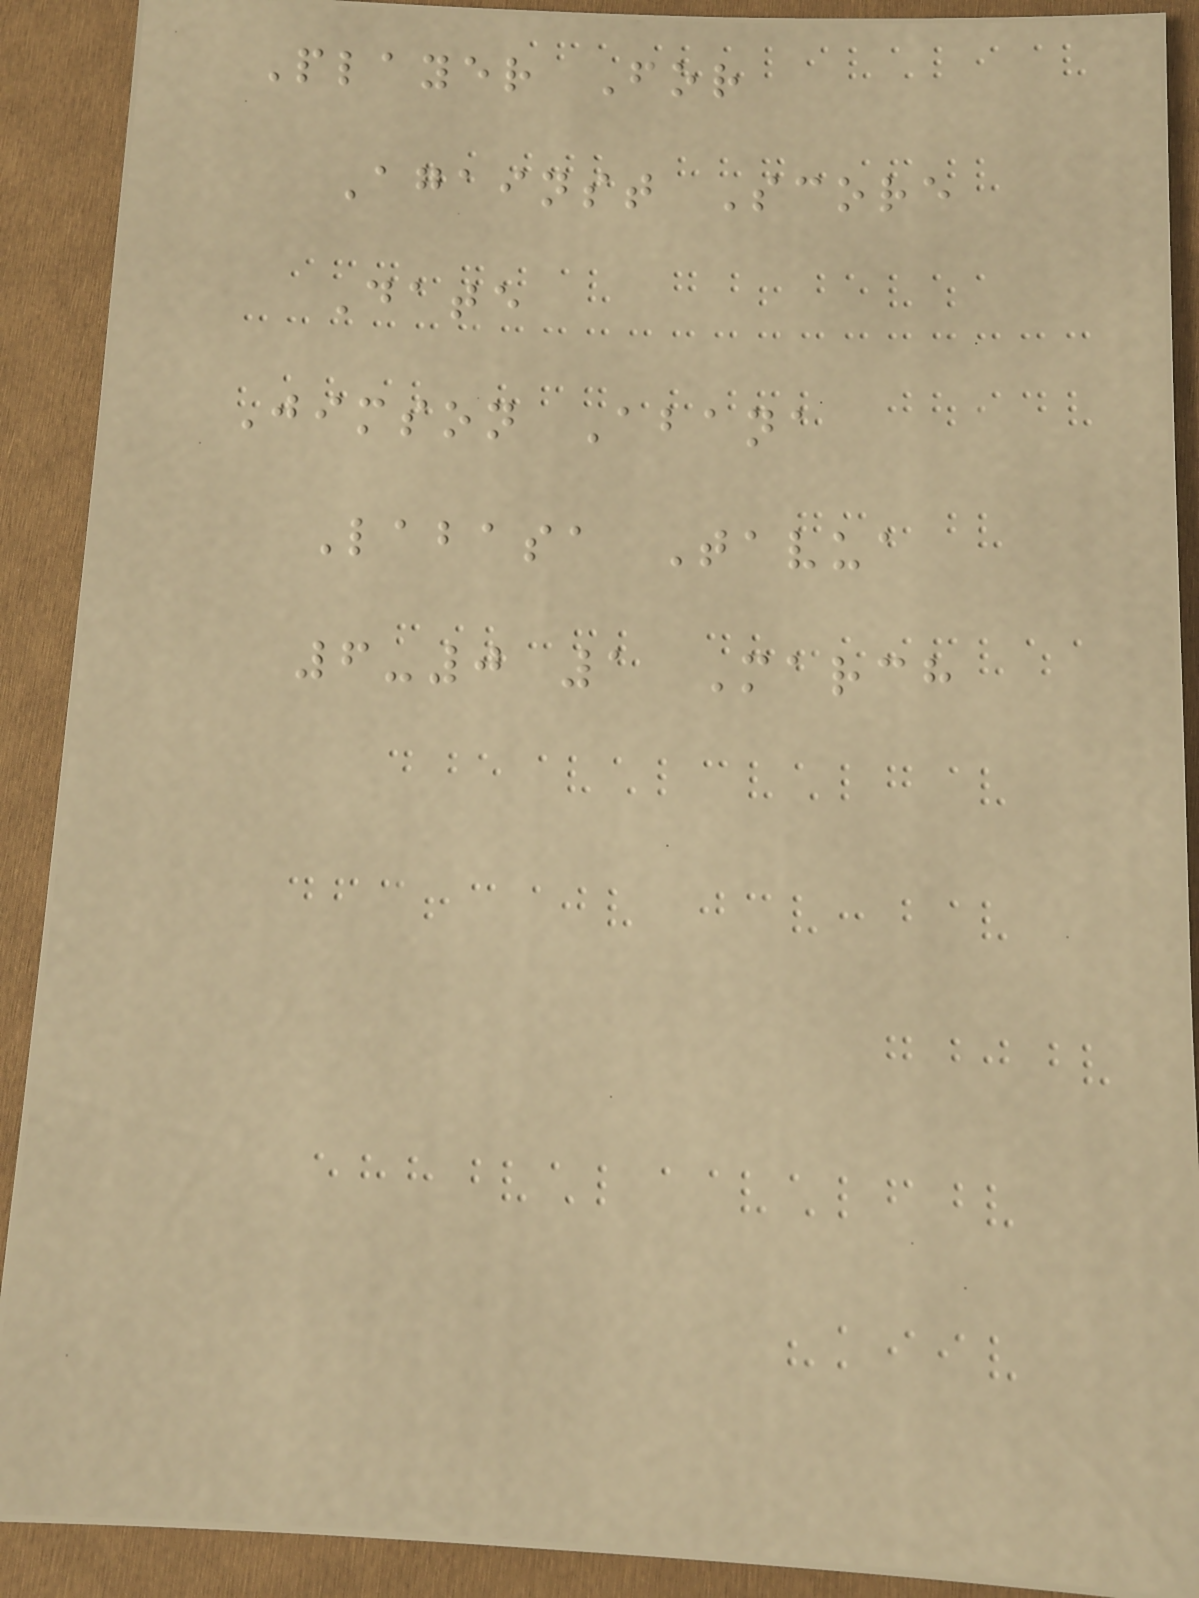Player For
Against Score
Date
Jimson Abana
Labasa Tavua
6-0 1 March
